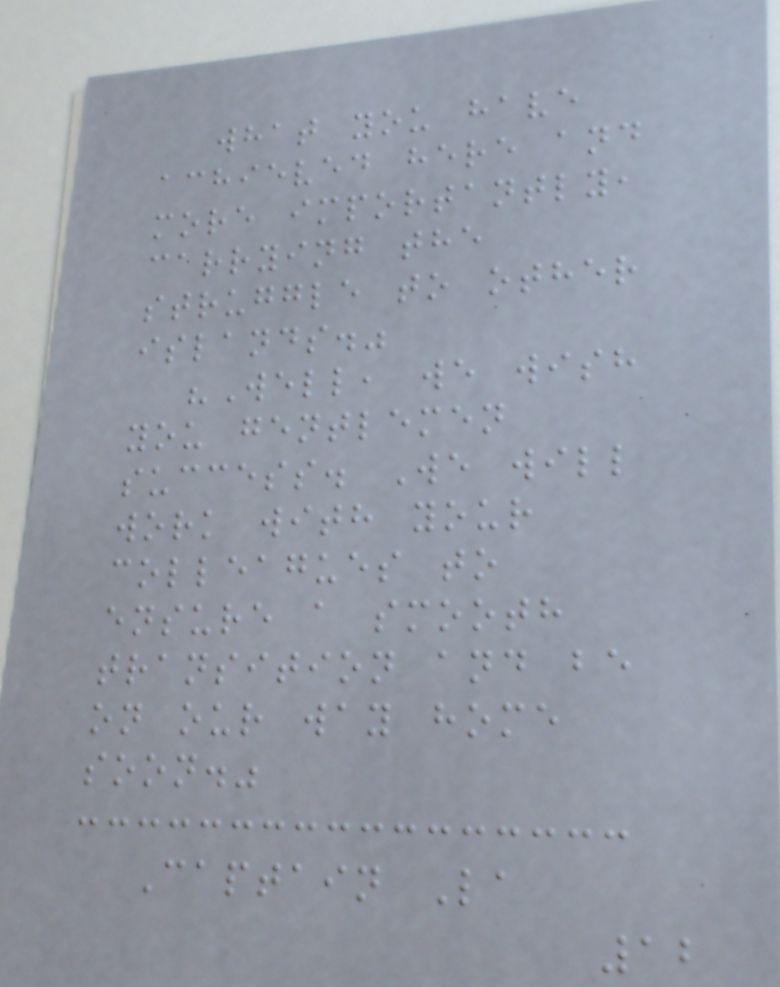what you have
achieved here and
more importantly,
carrying the
struggle to other
islands."
"Well, we wish
you gentlemen
success. We will
work with your
colleagues to
ensure a smooth
transition and be
on our way home
soon."
Captain La
12
